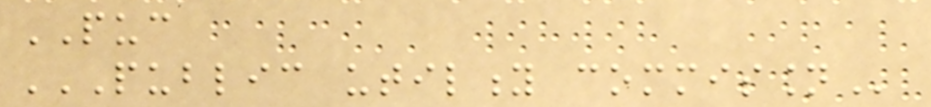PUC
PUBLIC UTILITY COMMISSION
